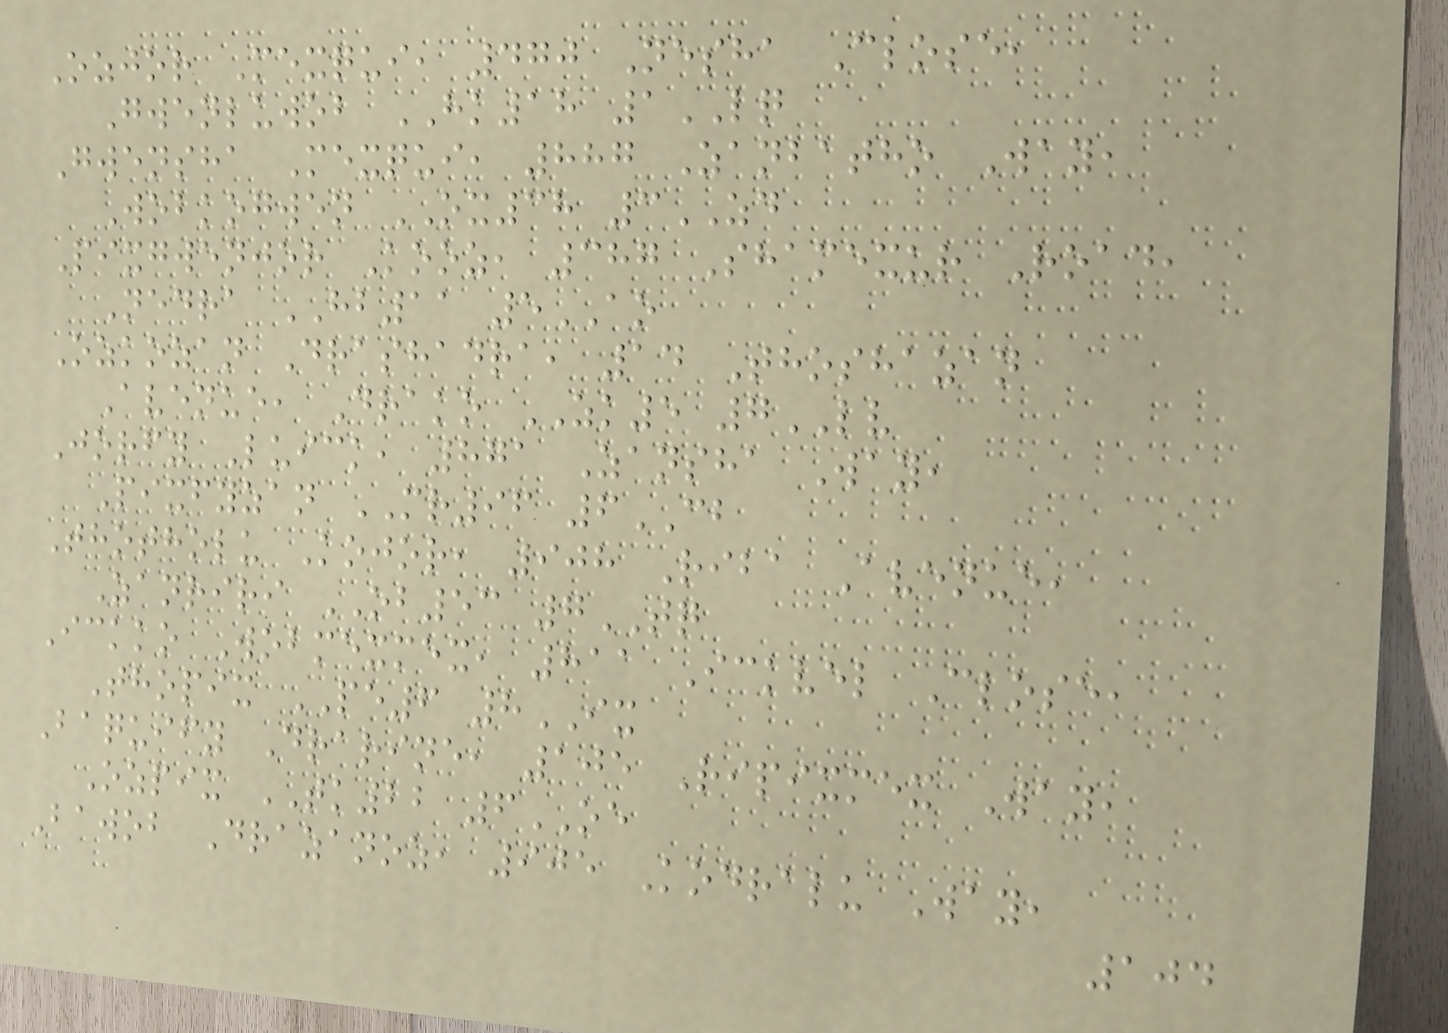Ozjor Mexqui, 470 Nesha Close,
Gwenluwob HK18 1LQ
Gwensha Mexqui, 887 Zanbatho Way,
Wobkogwen OX38 3ZD
Pixgwenjor Kooz, 387 Shamexur Road,
Nedra HB11 5AO
Ozkozan Drashadra, 14 Thoshazan
Avenue, Drako ZK5 7LV
Jorfy Luick, 871 Zansha Way,
Pixfyzan MR96 6CB
Thotholu Kojor, 908 Riba Avenue,
Zanriri OB53 7TQ
Ickko Wobmexmex, 811 Ickvel Close,
Thopix PE6 8IX
Baquify Drarine, 105 Ripixmex Way,
Ozpix TK22 6OE
Bawob Drazanoz, 905 Kodralu Way,
104
